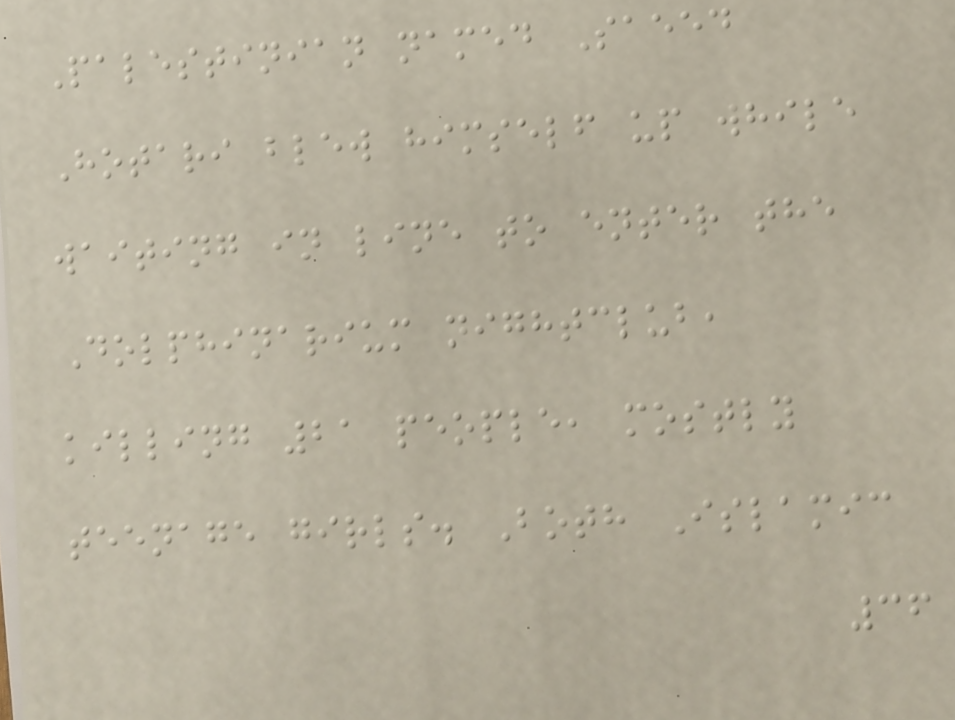Palestinian named Saeed
Hotari blew himself up while
waiting in line to enter the
Dolphinarium nightclub,
killing 21 people, mostly
teenage girls. Both Islamic
36
